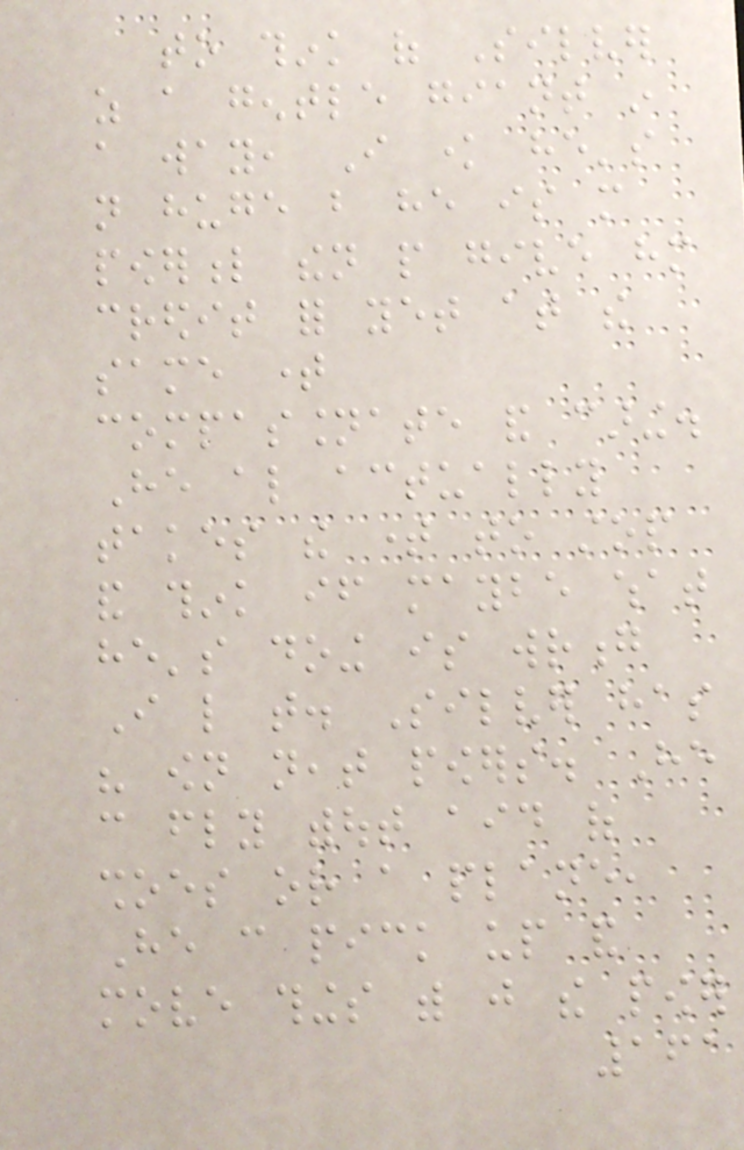to think of Silver
as a gentle giant in
a way, I know he's
not huge but he is more
powerful then people give him
credit for yet at the
same time
compassionate and caring.
He also actually
takes the time to stop
and think if maybe what
he's doing is wrong
I like that. Silver has
his own neat powers. He
can fly without aid of
shoes or a plane,
He can pick up and
move things with just the power
161
